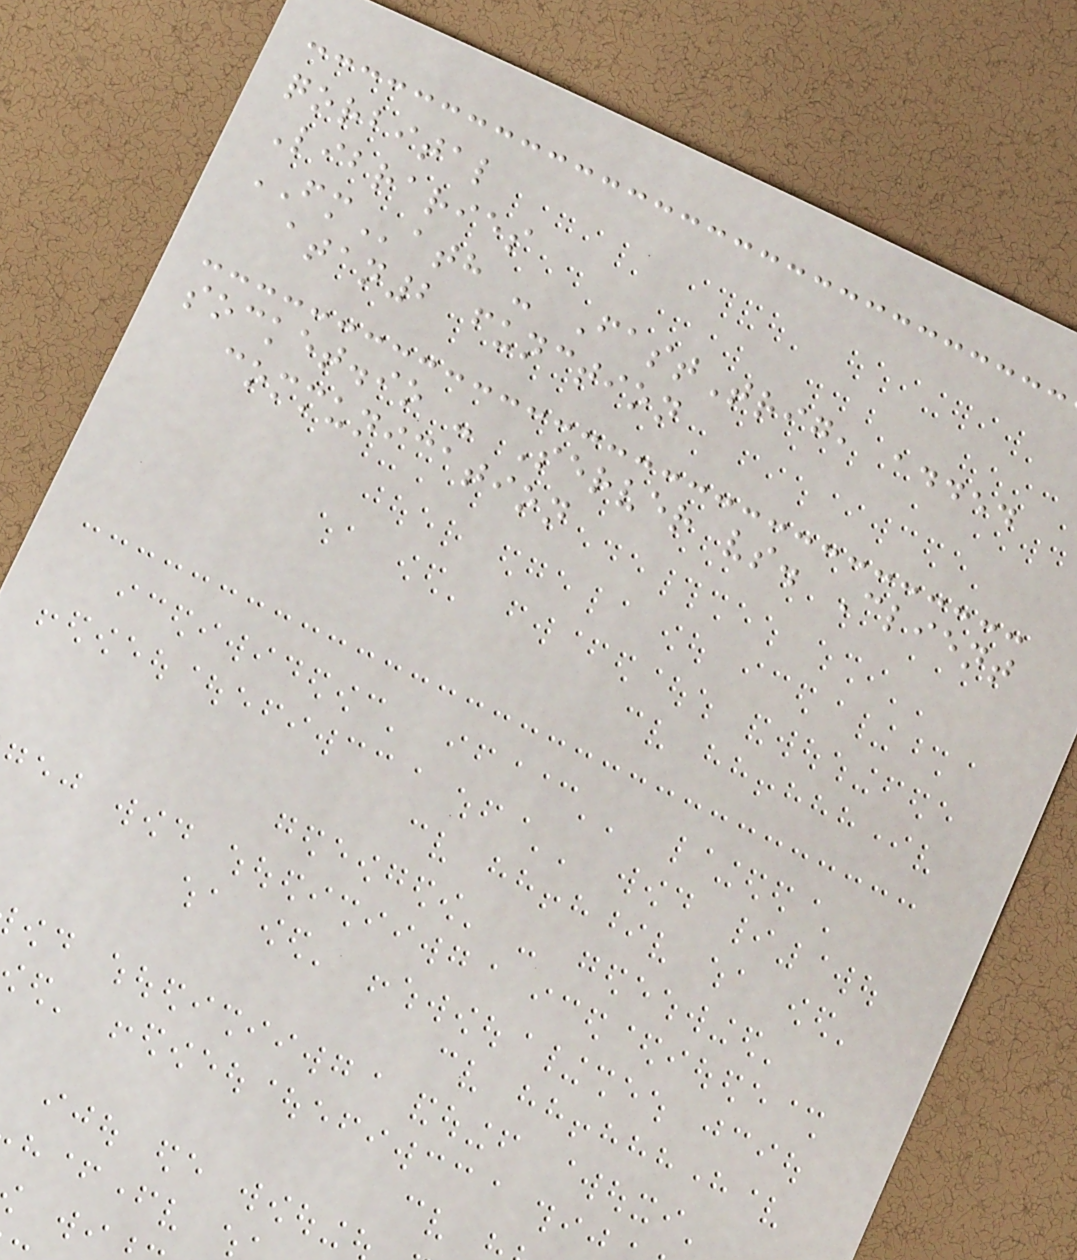qorbital
Libraries
FMath - FastTrig, added
atan2 function
socket.io - Server vs. Client
communication
